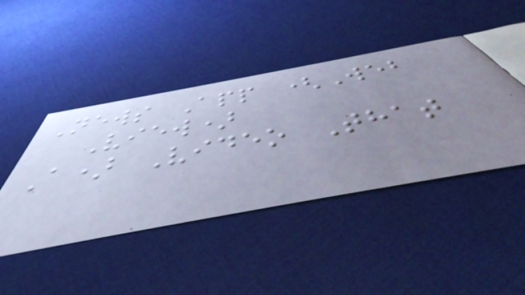News App (Web
View)
A) Video That
